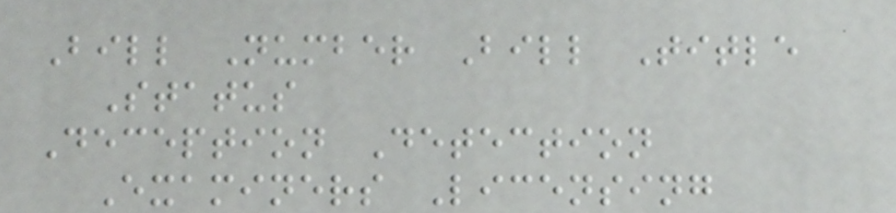Bill Number Bill Title
Status
Deception Detection
Examiners Licensing
